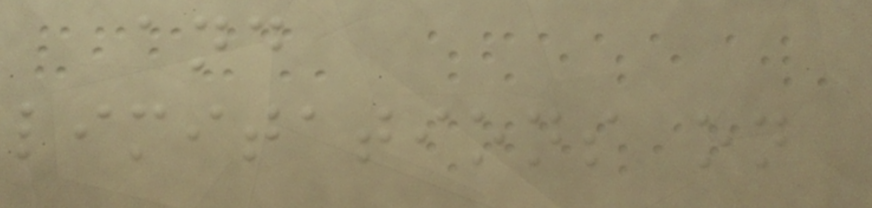and
limitations on
